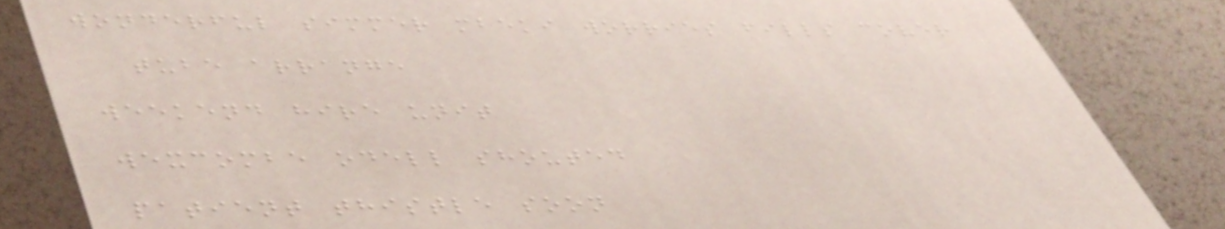wonderful simmer mbeki worries fills cover
tube arrange
weekend hire unit
wexcombe odell shouted
patient thistle soon
